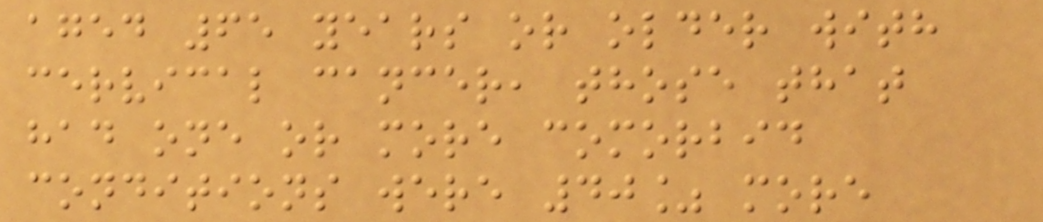aged 65 years or older with
cervical cancer, those that
had one or more comorbid
conditions were 40% more
